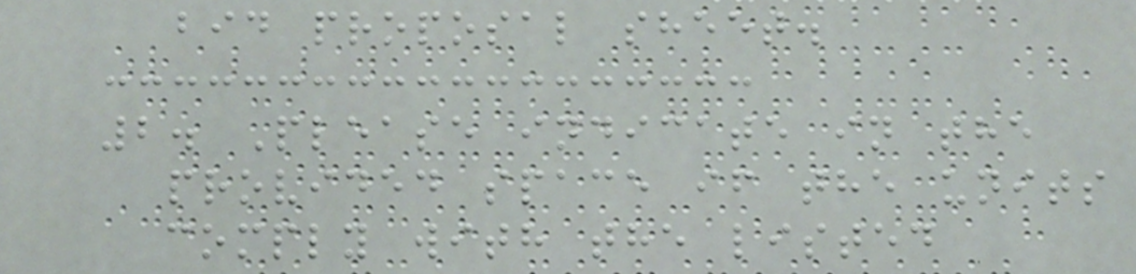bid proposal sheet.
2. Please indicate in the
provided space if the units
comply with the listed
